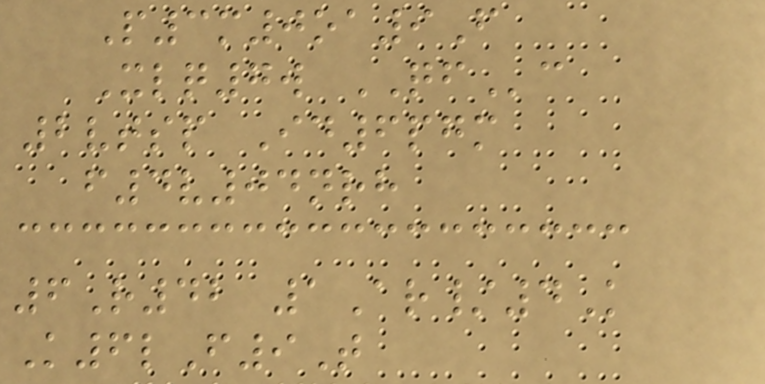P3m0oa9F
Xlq7w QFc
2vtsp Id6pgm
f4v04nrh
6R42 1Ar/4K
K6lF9T
